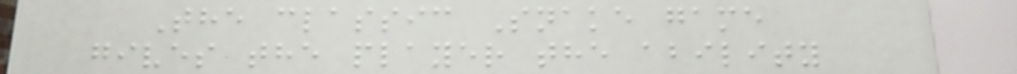The classic Snake game
gives the player the ability
